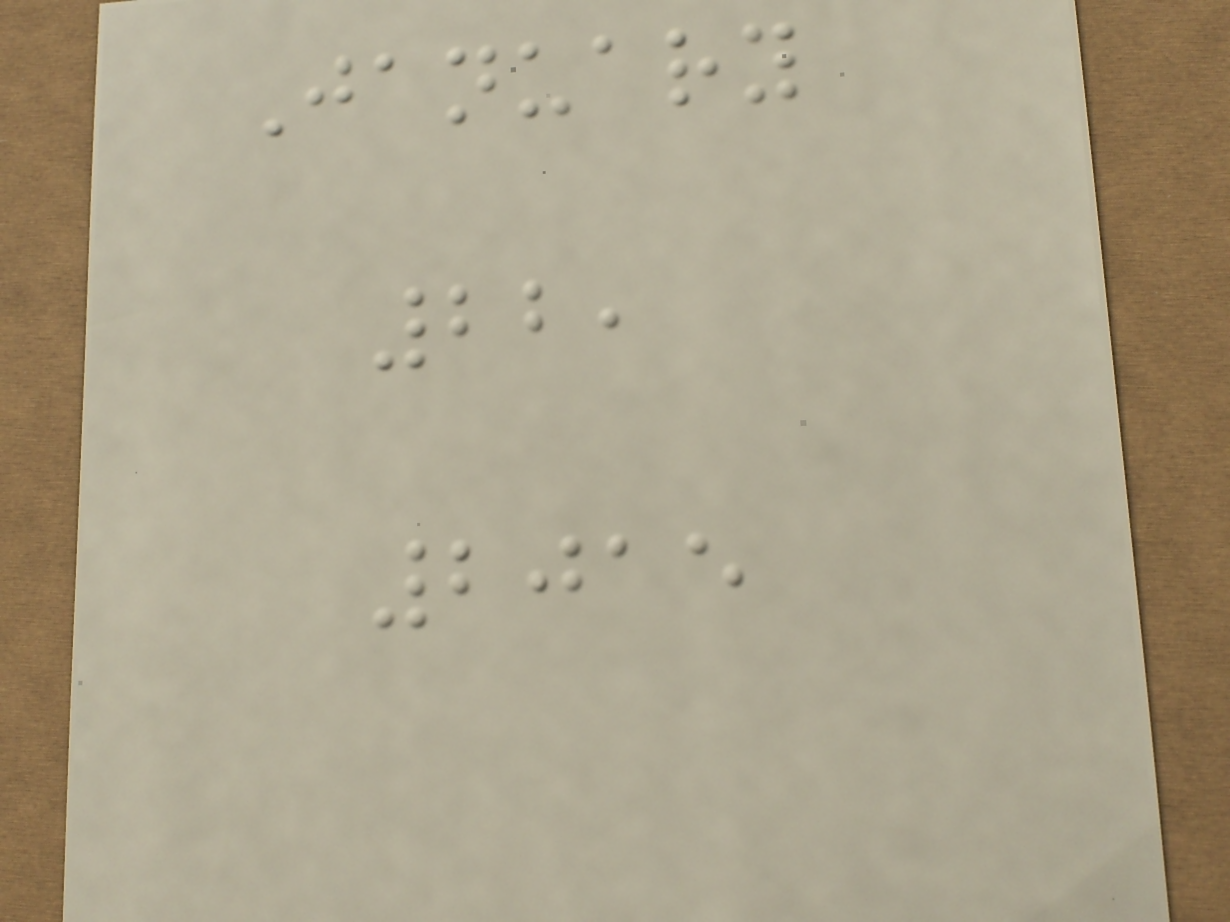January
22,
2015
